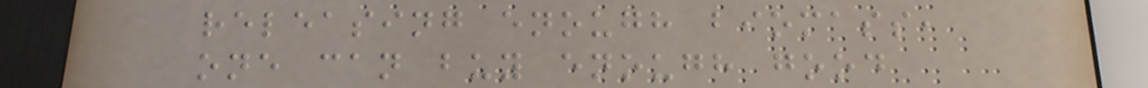releasing enough biomass,
one can buy enough good
